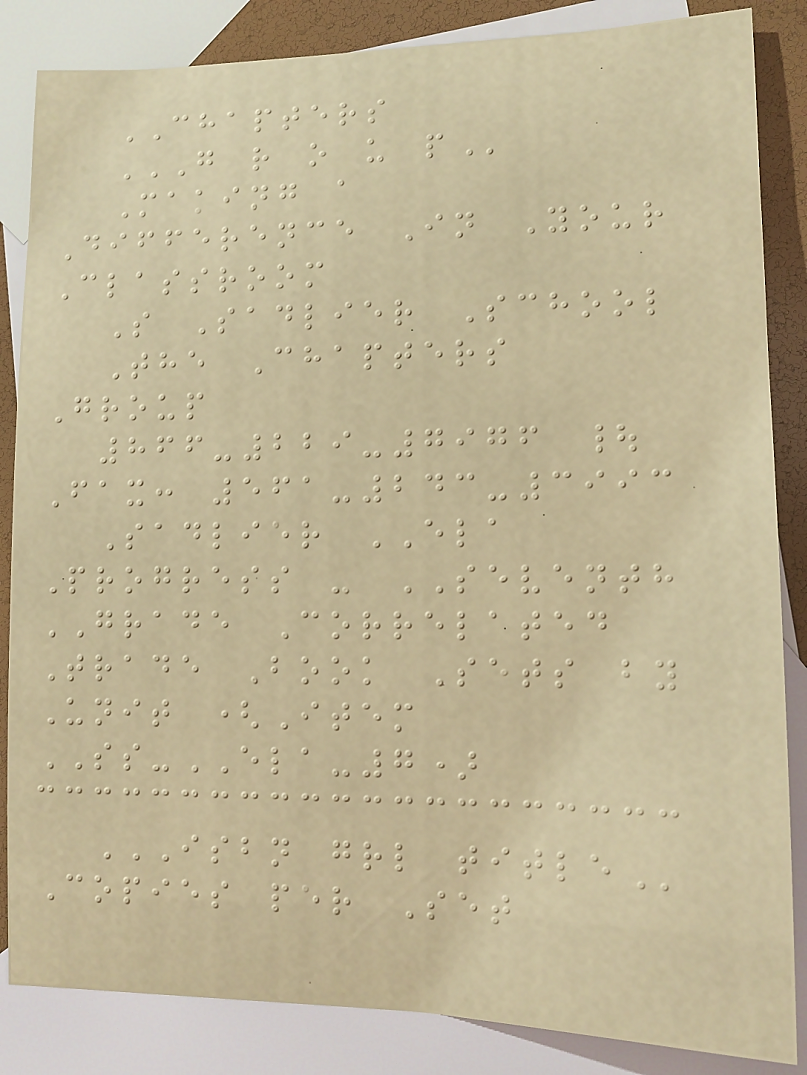CHAPTERS
G R O U P
Making a
Difference In Your
Classroom
S Sadlier School
The Chapters
Group
866-229-7976 |
Fax: 561-243-3993
Sadlier ELA
Progress - SEVENTH
GRADE Correlated
Trade Book Sets by
Unit (Item
SS-ELA-7)
ISBN GRL TITLE
Copies per Set
